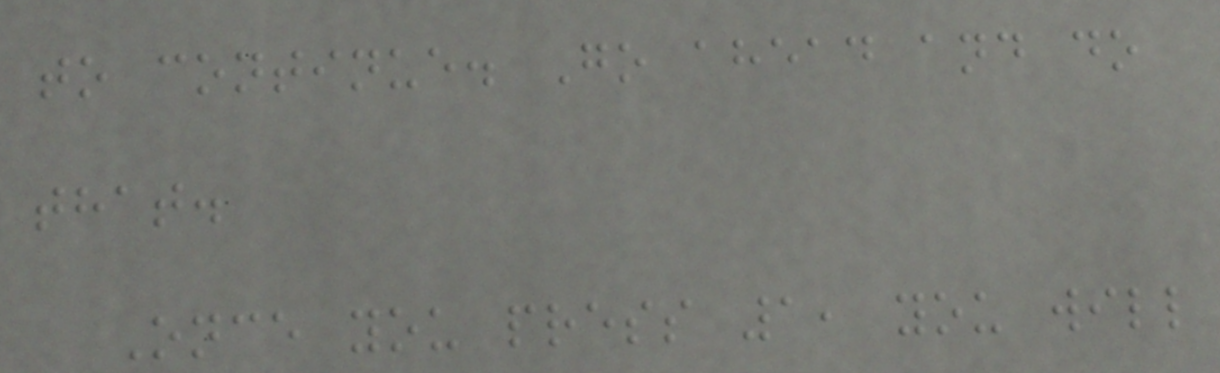to continue. Go ahead and do
that.
Once you press 1, you will
